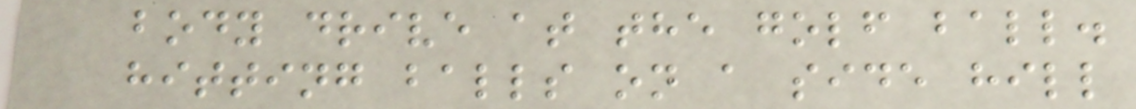body drive at the golf ball.
hitting balls on a side hill
